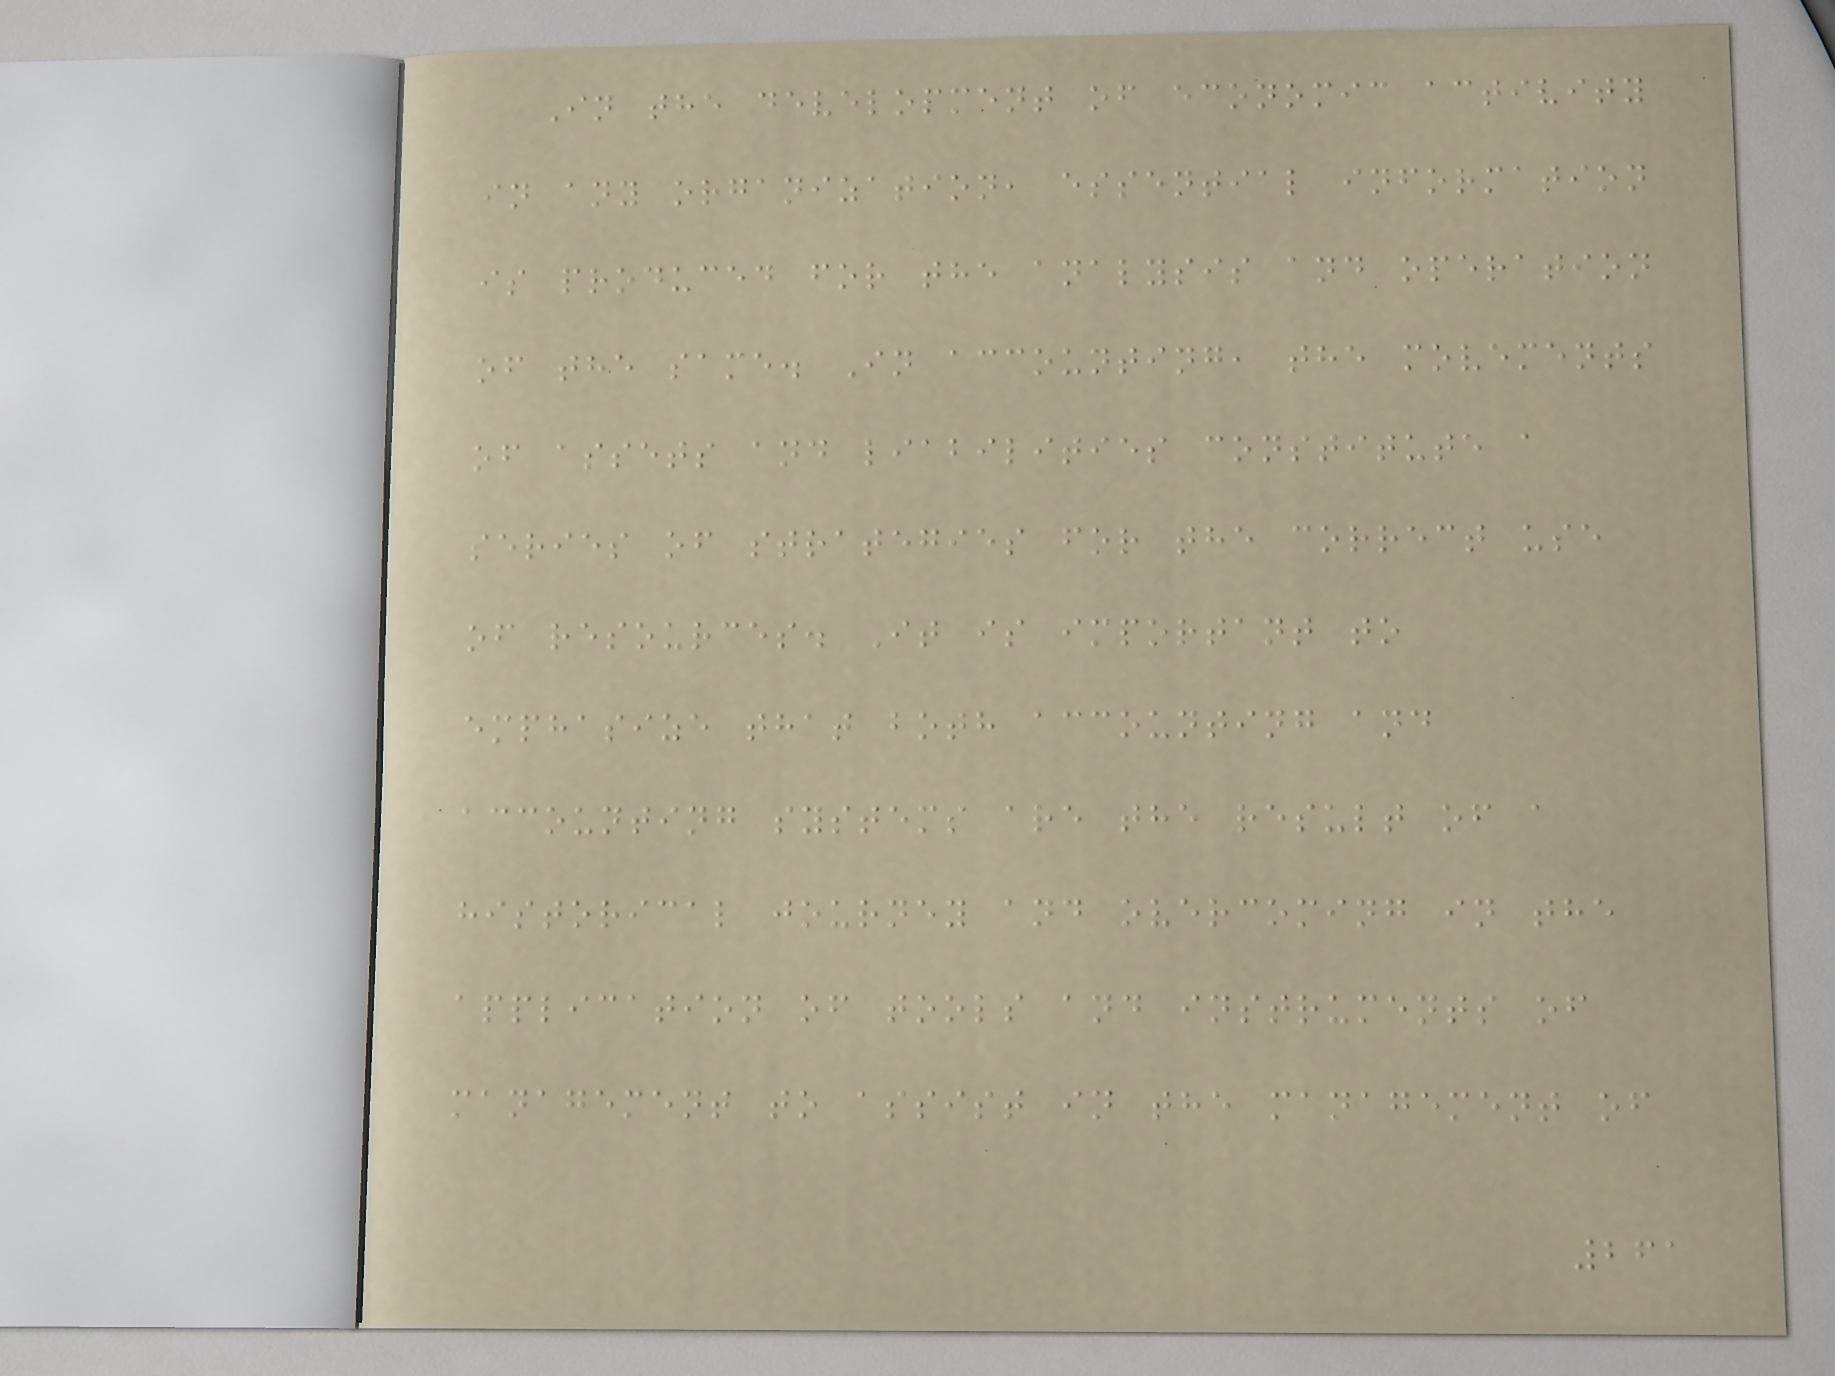In the development of economic activity
in any organization, essential information
is produced for the analysis and operation
of the same. In accounting, the movements
of assets and liabilities constitute a
series of strategies for the correct use
of resources. It is important to
emphasize that both accounting and
accounting systems are the result of a
historical journey and overcoming in the
application of tools and instruments of
management to assist in the management of
261
